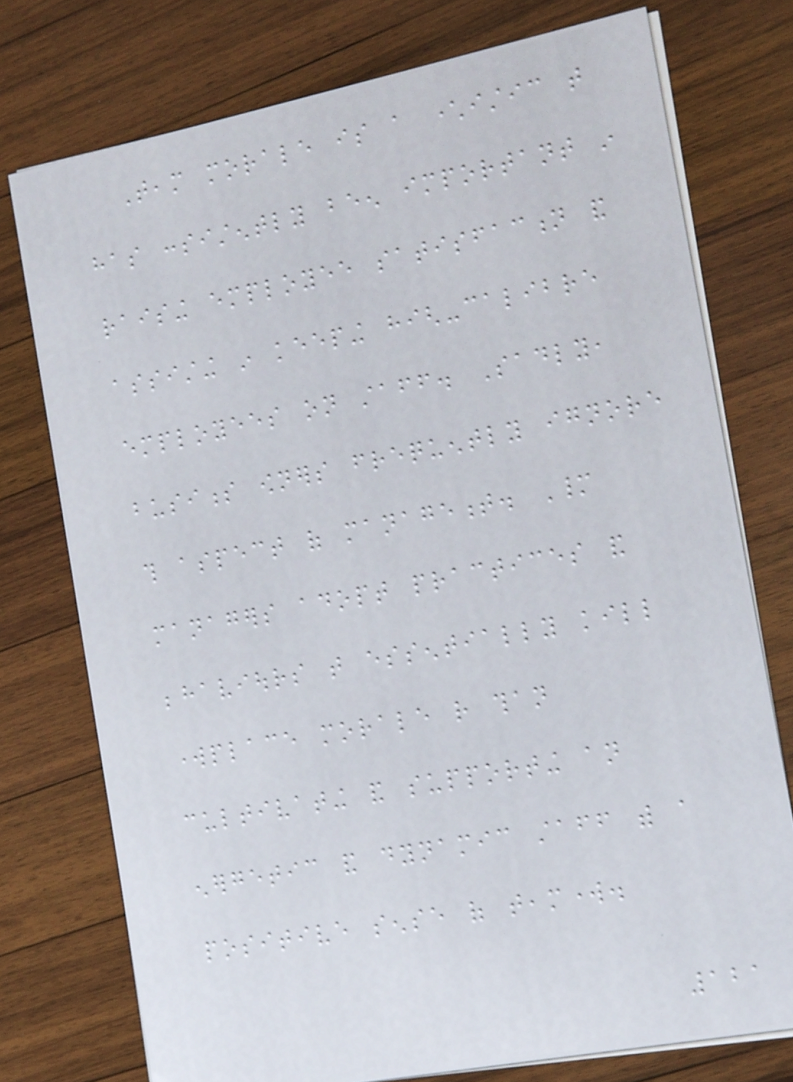Team morale is a characteristic that
has consistently been important in
raising employee satisfaction and
assisting in keeping high-calibre
employees on staff. Sadly,
business owners frequently ignore
this aspect of management. Many
managers adopt practices and
behaviours that essentially kill
workplace morale rather than
cultivating and supporting an
energetic and dynamic staff with a
positive sense of teamwork.
121
